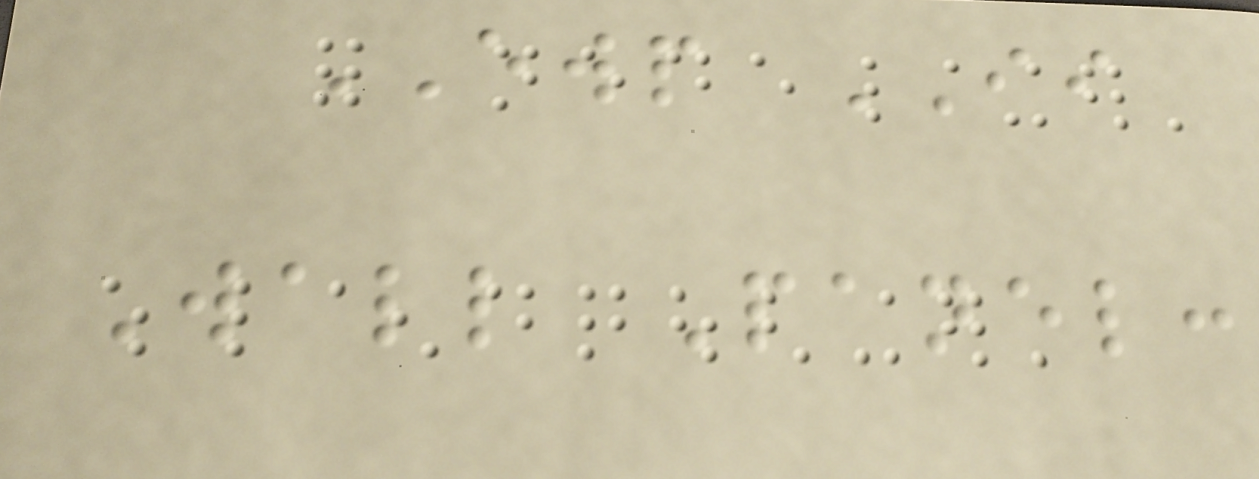EWP II
Wall Panel:
